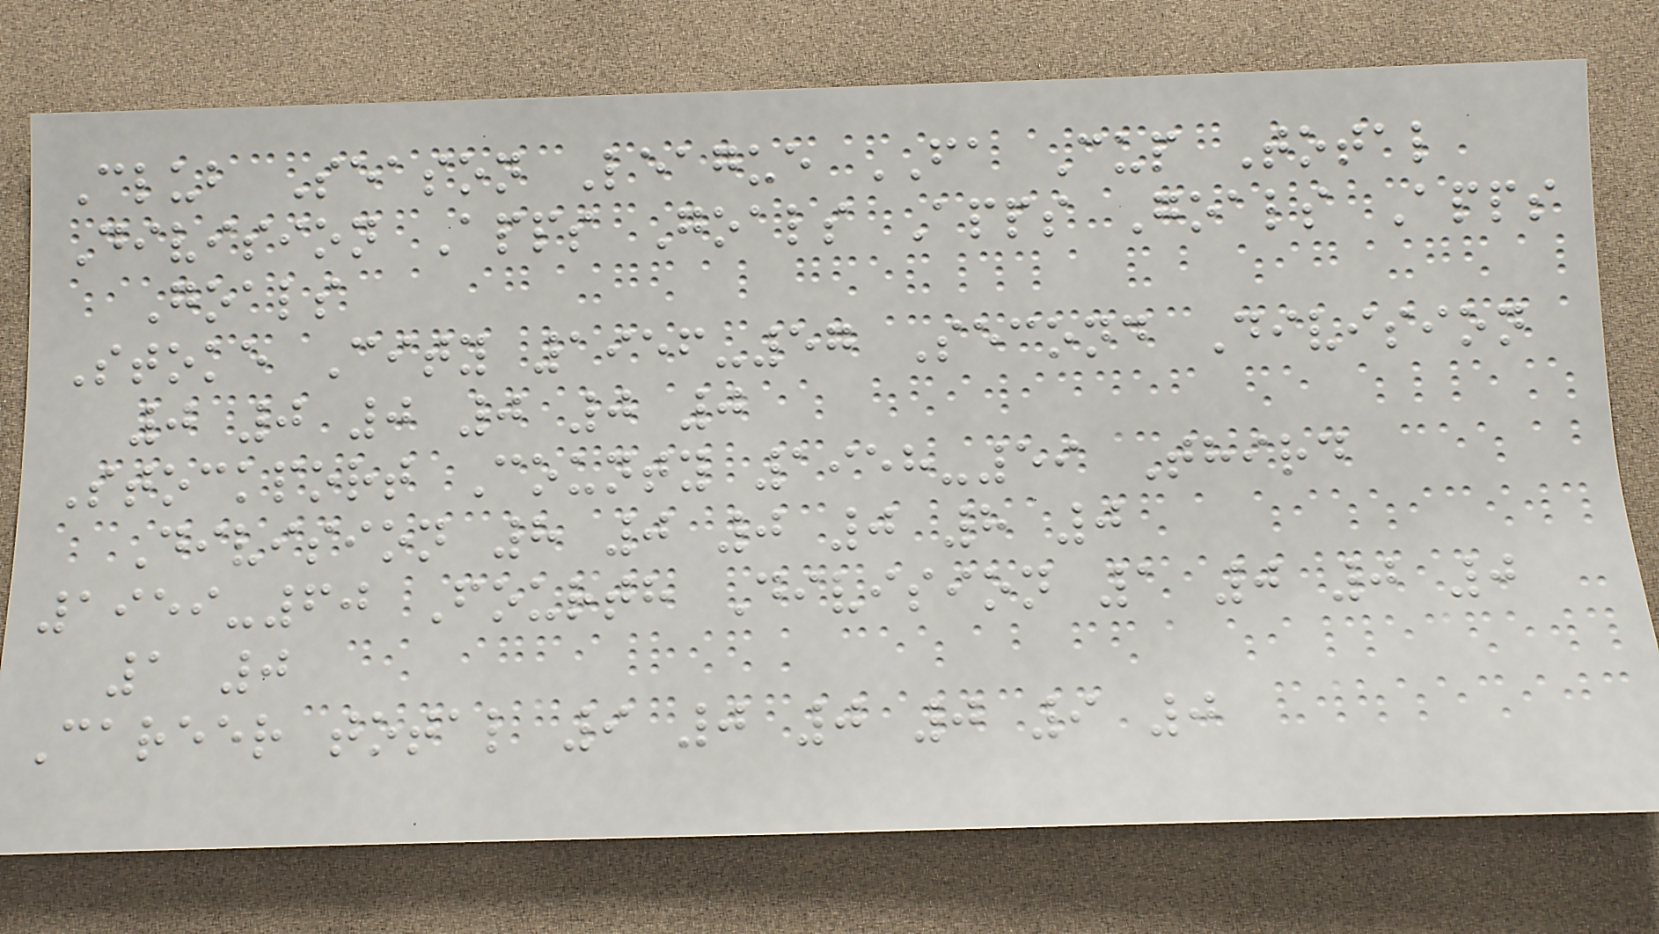Club Season League FA Cup Total
Division Apps Goals Apps Goals Apps
Goals
Stoke City 1956-57 Second Division
0 0 0 0 0 0
Stockport County 1958-59 Third
Division 8 0 0 0 8 0
1959-60 Fourth Division 1 0 0 0
1 0
Career total 9 0 0 0 9 0
